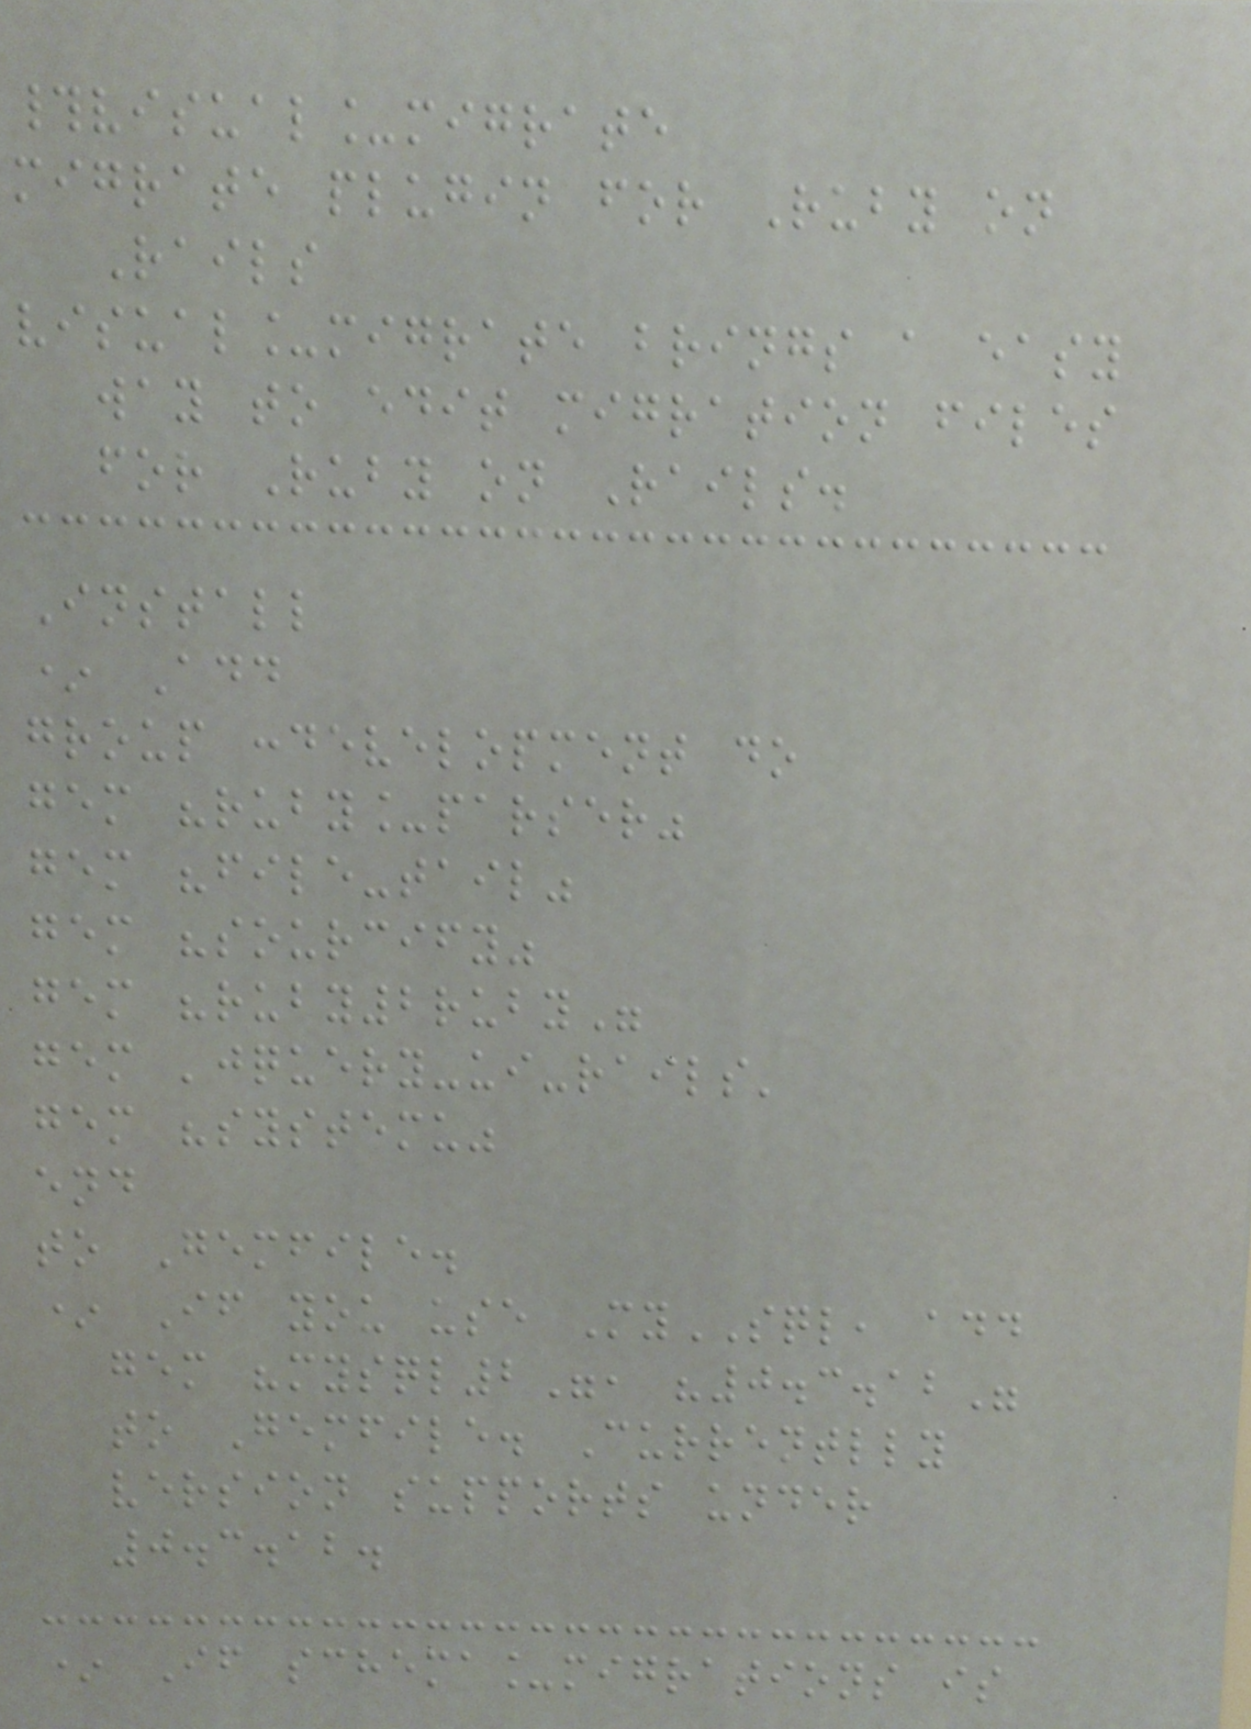#visual_migrate
migrate plugin for Ruby on
Rails
visual_migrate brings a easy
way to edit migration files
for Ruby on Rails.
Install
* Add
group :development do
gem "ruby_parser"
gem "file-tail"
gem "sourcify"
gem "ruby2ruby"
gem 'jquery-ui-rails'
gem "systemu"
end
to Gemfile.
* If you use MySQL, add
gem "mysql2", "0.3.12"
to Gemfile. Currentlly
version supports under
0.3.12.
* If schema_migrations is
